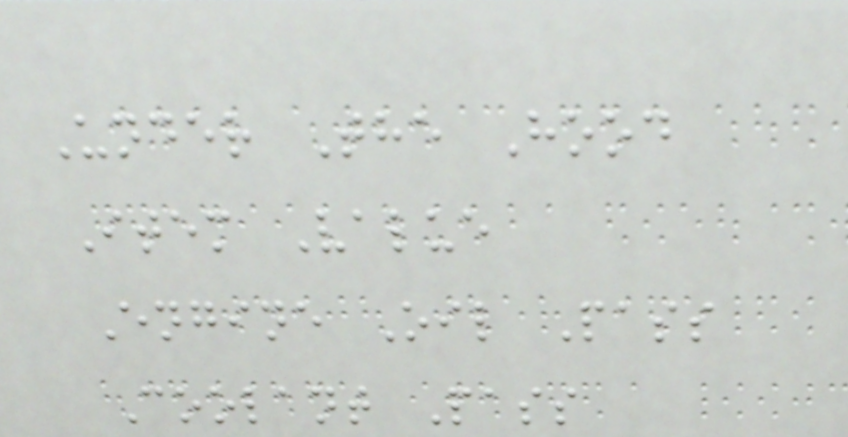Under The Hood
Item Value
Engine Oil Pass
Coolant Pass
